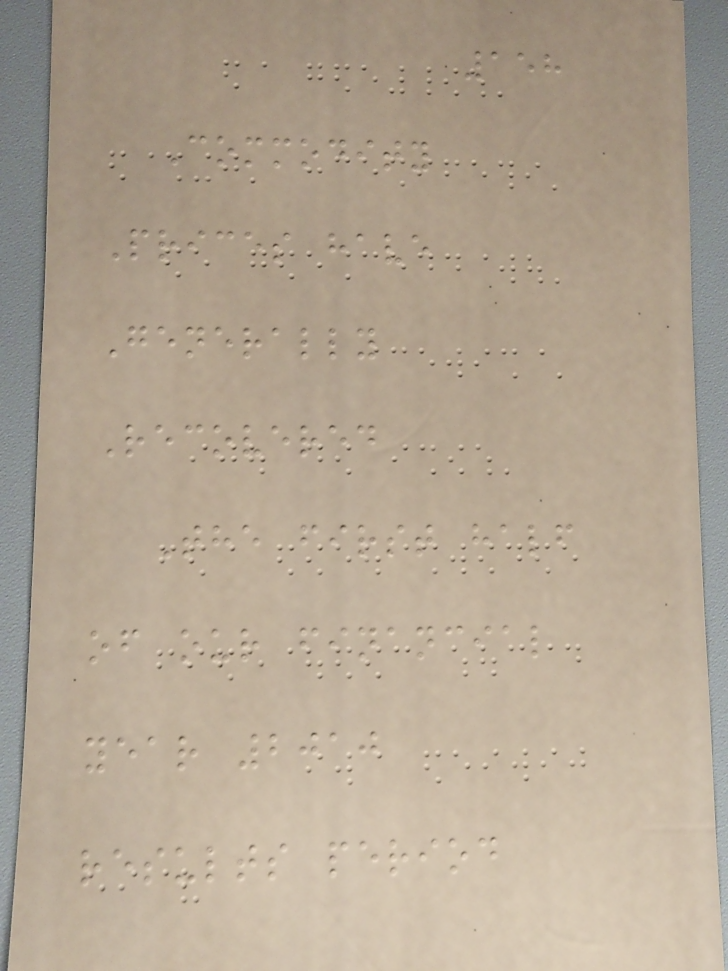158
Commodity
Prices have
Generally
Recovered
The first half
of our financial
year 2010
results period
